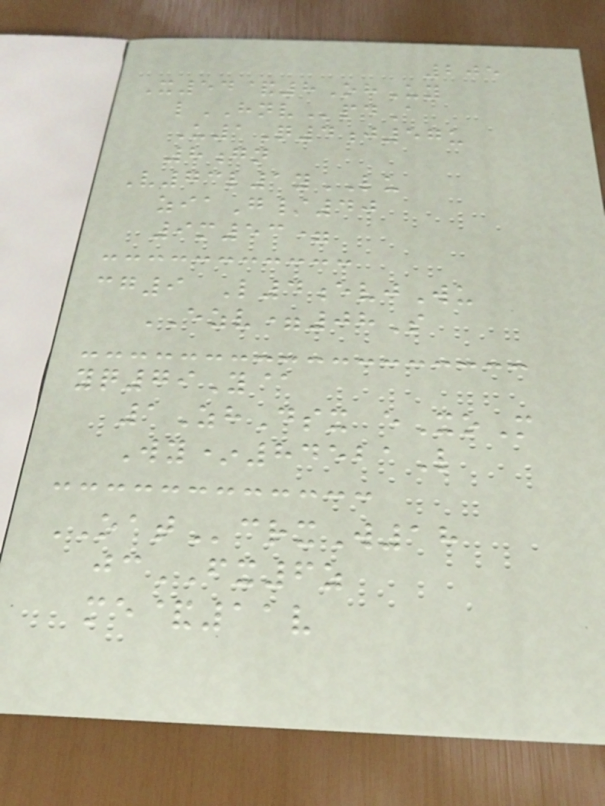205
X54&8OhUy
lHNVpdA
U1Q4j57u
8gn
V73l1yLU
ziaG/40
9m53=
cg9 L4evjWu
EZV=08S
yq79Y@
1ZhDsx eXoM
Wy*84521L
OATcrxW18
jcFX6z
me&11v
